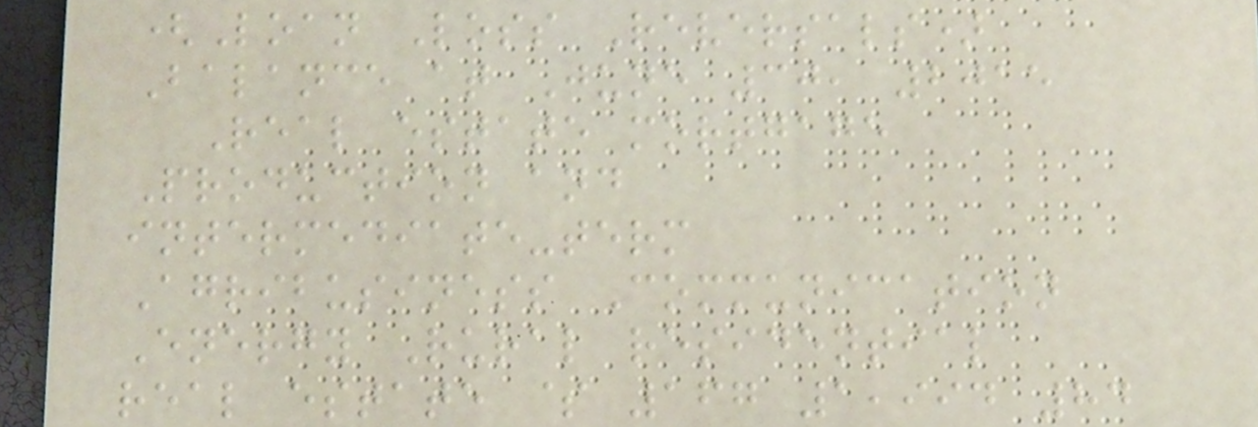(Loan Loss Reversals)
Balance at June 30, 2015
Real estate mortgage
Production and
intermediate-term
Agribusiness Communication
Energy Rural residential
real estate $ 167 1,994 84
